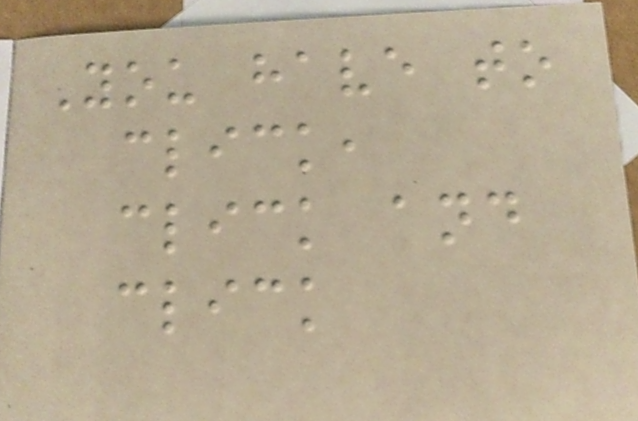You have to
click,
click and
click
